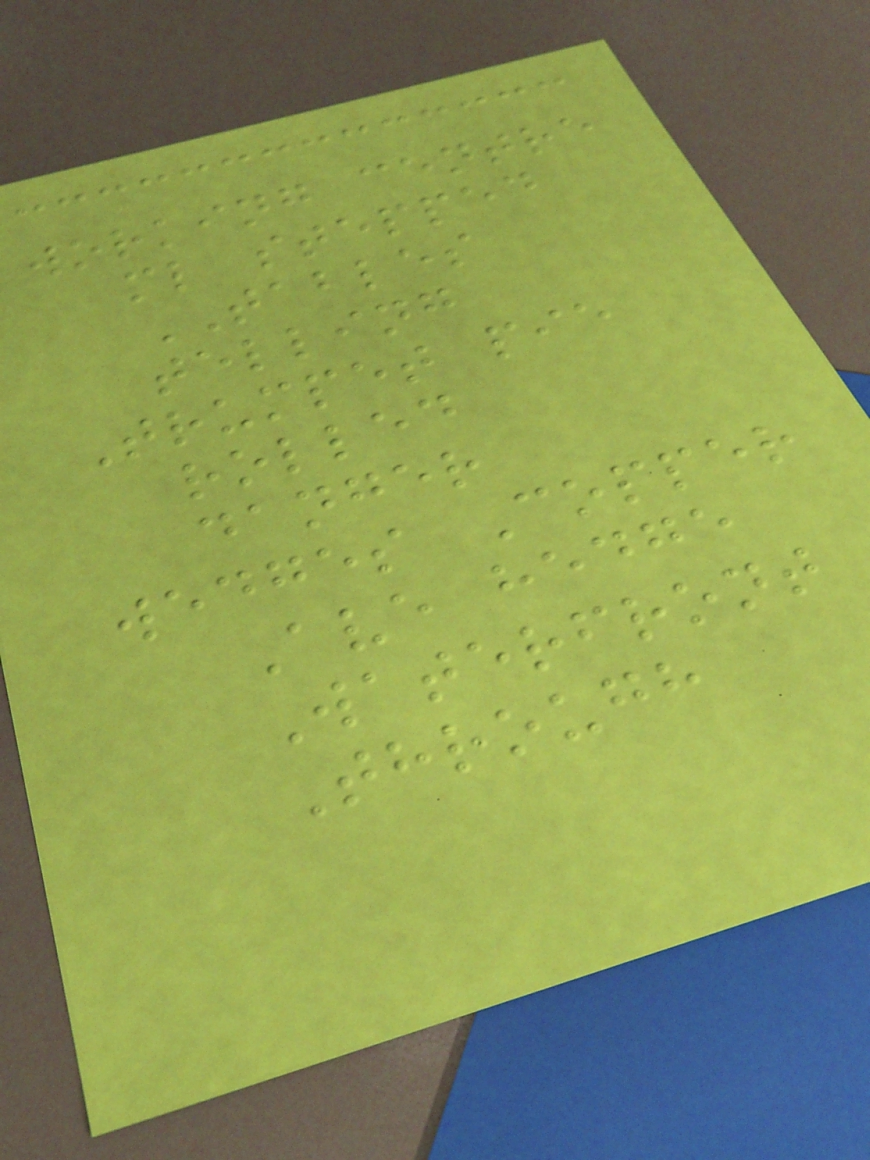working centre
ml stepped
TABLES
telling
Trumpet pie
rolled
danger
wedges Copper
Ave hedge
Waterfront
Through
